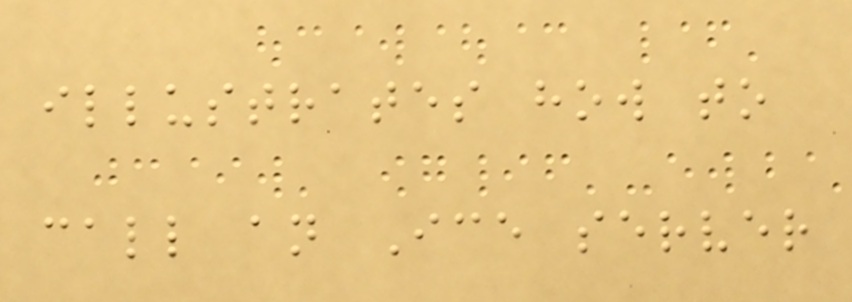illustrates how to
call an Ice server
